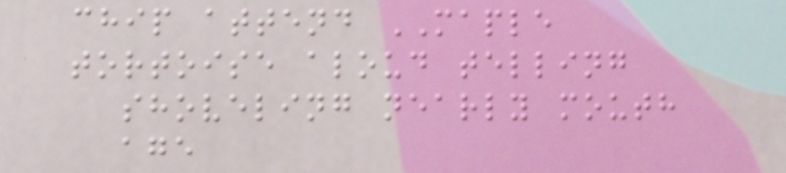chip attend MAPLE
tortoise aloud telling
shoveling nearly mouth
age
